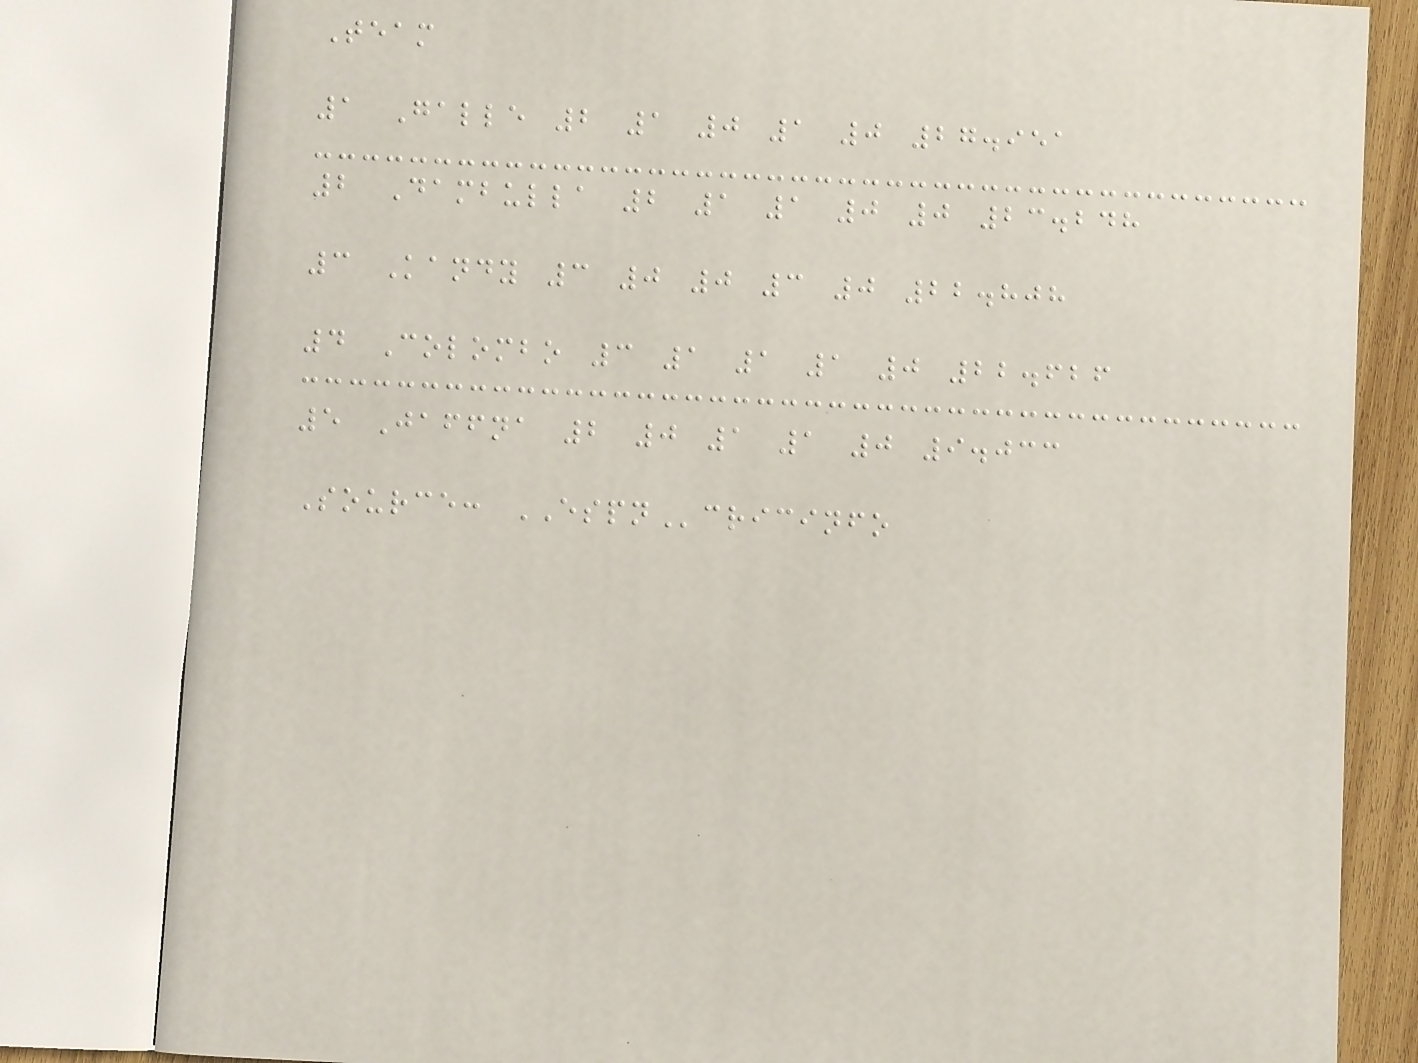Team
1 Galle 2 1 0 1 0 27.951
2 Dambulla 2 1 1 0 0 23.248
3 Kandy 3 0 0 3 0 22.808
4 Colombo 3 1 1 1 0 22.626
5 Jaffna 2 0 1 1 0 9.033
Source: ESPNcricinfo
